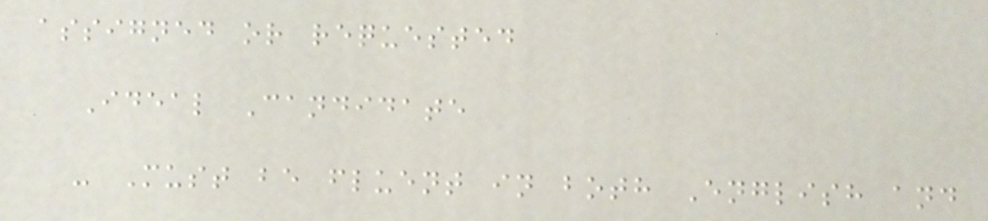assigned or requested
Ideal Candidate
- Must be fluent in both English and
